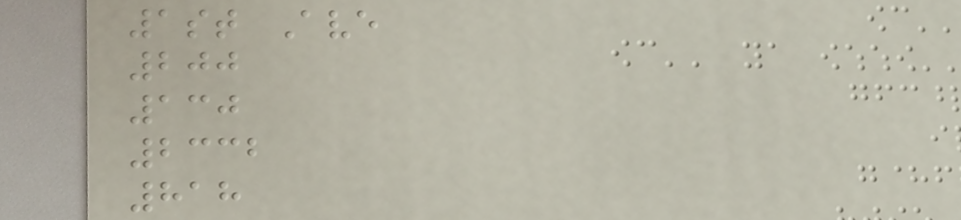1st Ave
200
130
2332
818
